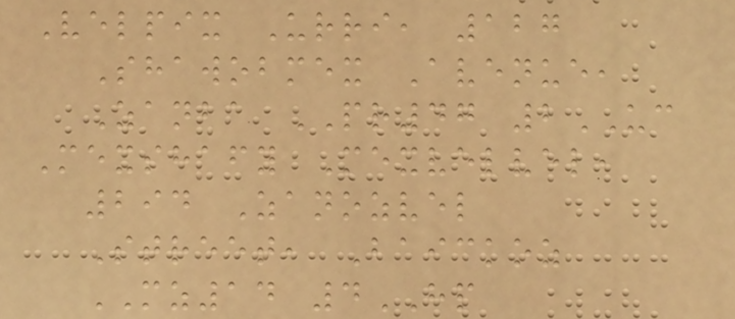Velpix Urri, 127
Shawobmex Avenue,
Zanba PR47 2UC
Mexshafy Mexvelvel,
294 Zanozvel
Street, Baickoz
MZ14 4HP
